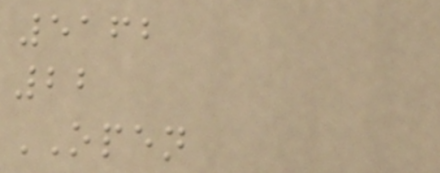5162
22
OPEN
